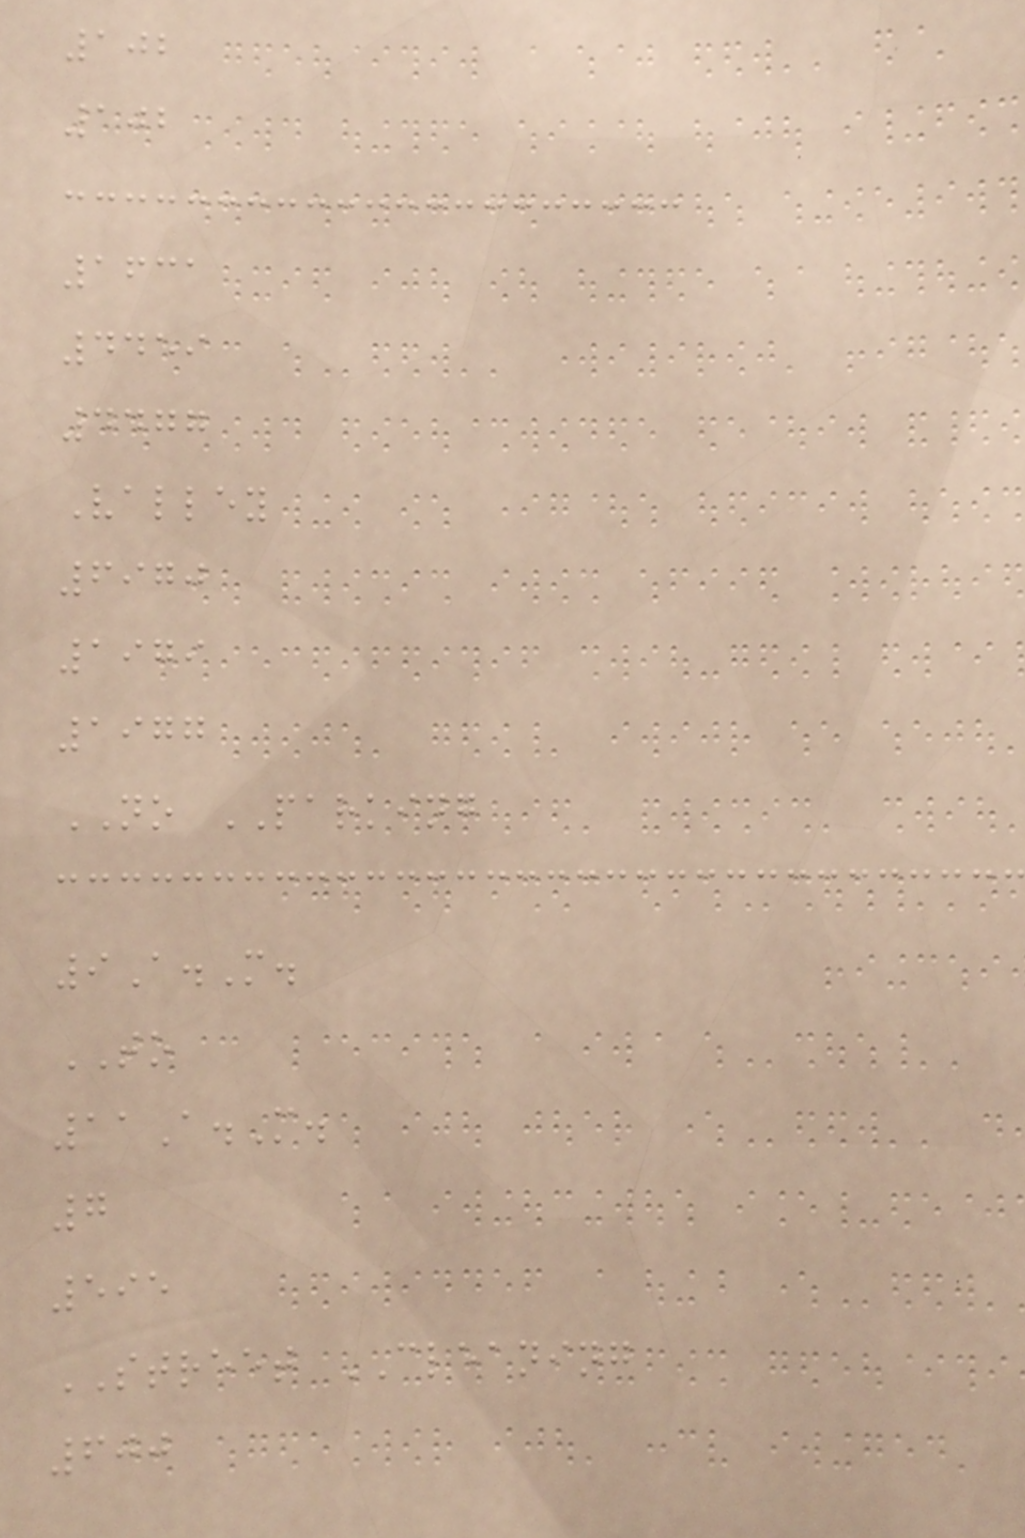102
102
1631
4459
4477
Valley
6970
1979
1977
NO PARKING
9A.M.
TO
11A.M.
7
595
STREET CLEANING
600
